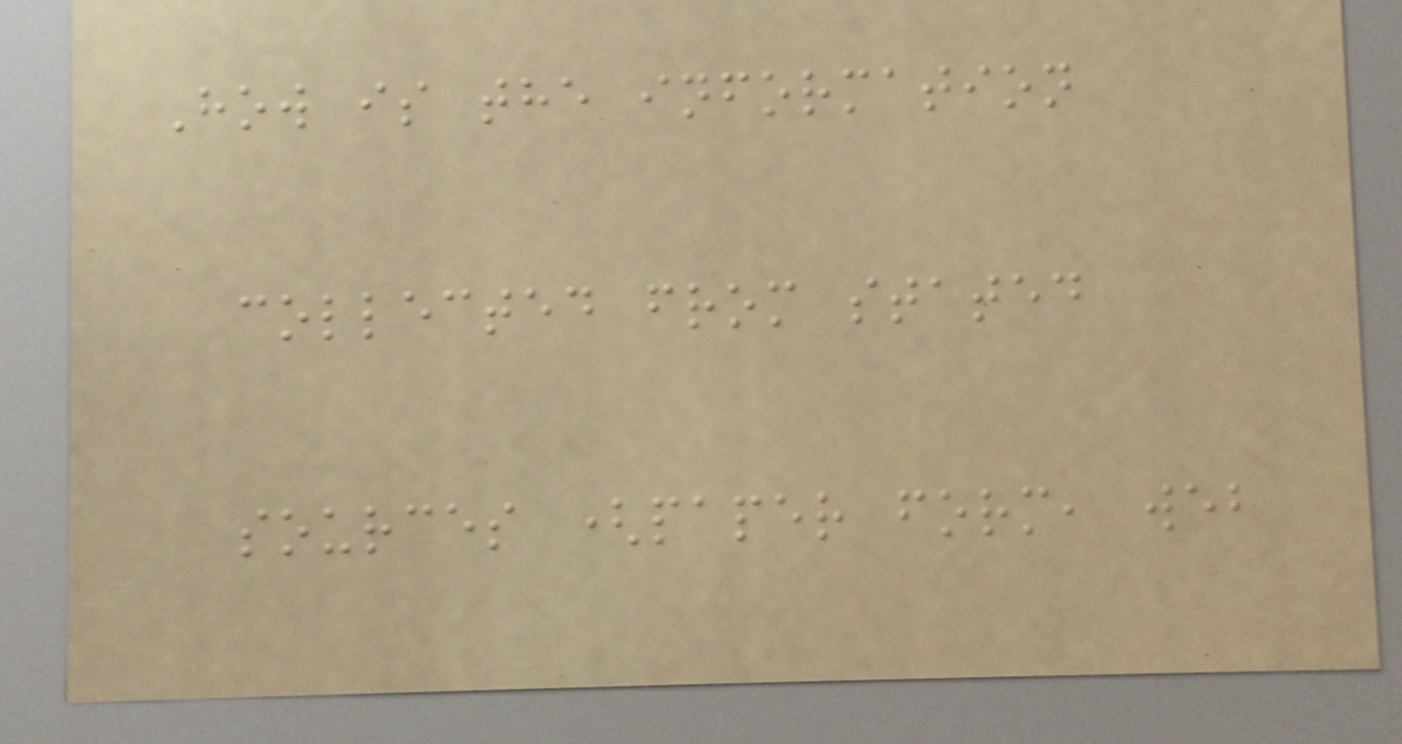How is the information
collected from stated
sources (paper form, web
